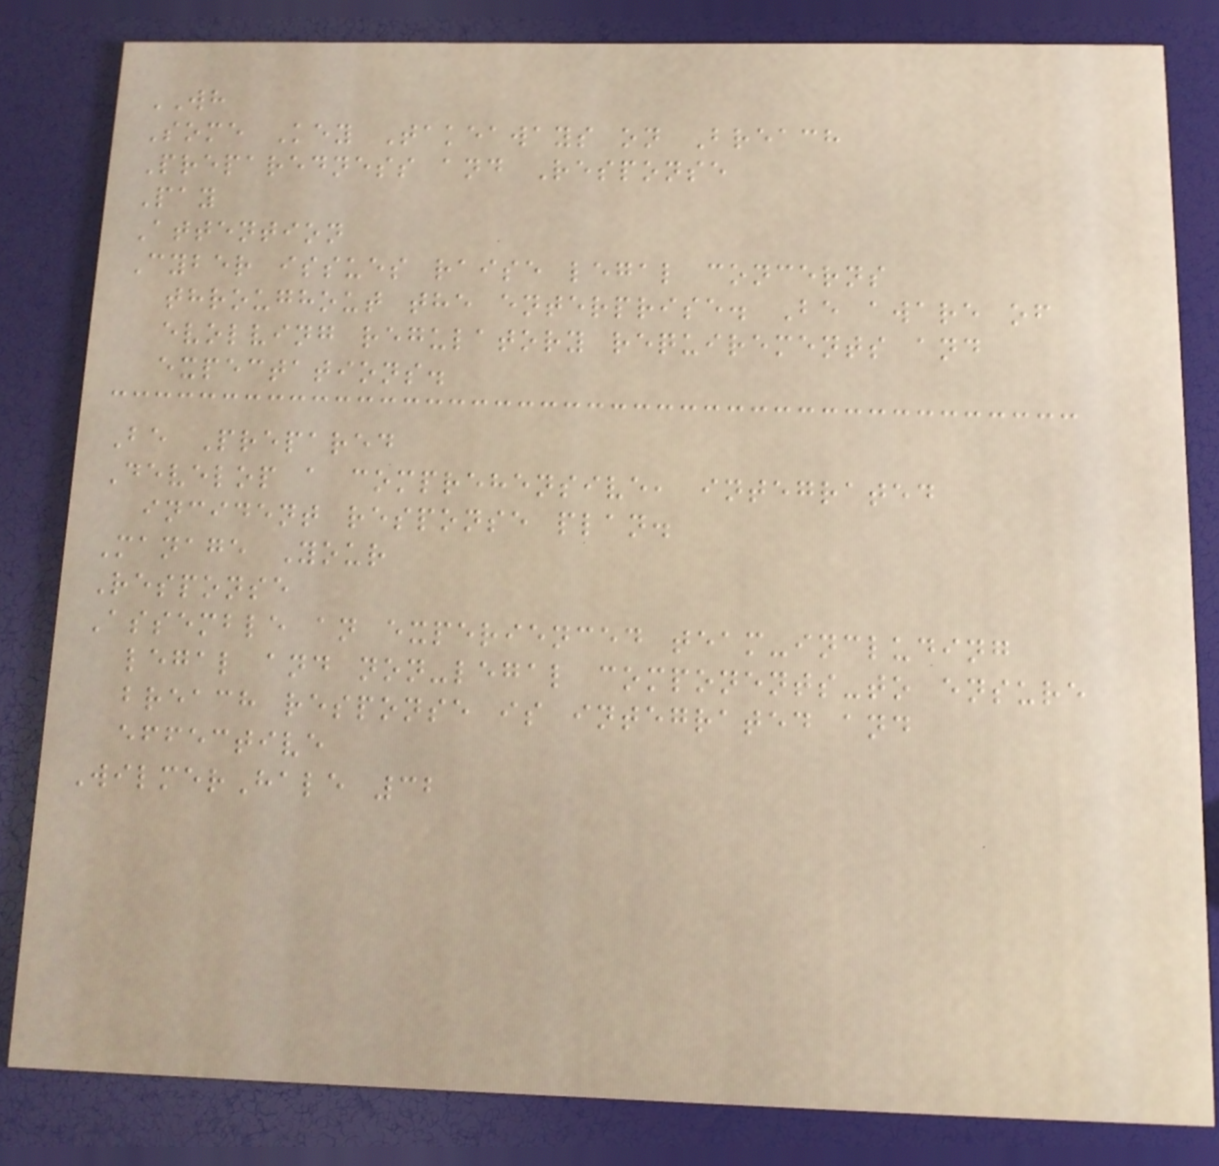WH
Some Key Takeaways on Breach
Preparedness and Response
Pay
Attention
Cyber issues raise legal concerns
throughout the enterprise. Be aware of
evolving regulatory requirements and
expectations.
Be Prepared
Develop a comprehensive, integrated
incident response plan.
Manage Your
Response
Assemble an experienced team-including
legal and non-legal components-to ensure
breach response is integrated and
effective
WilmerHale 32
